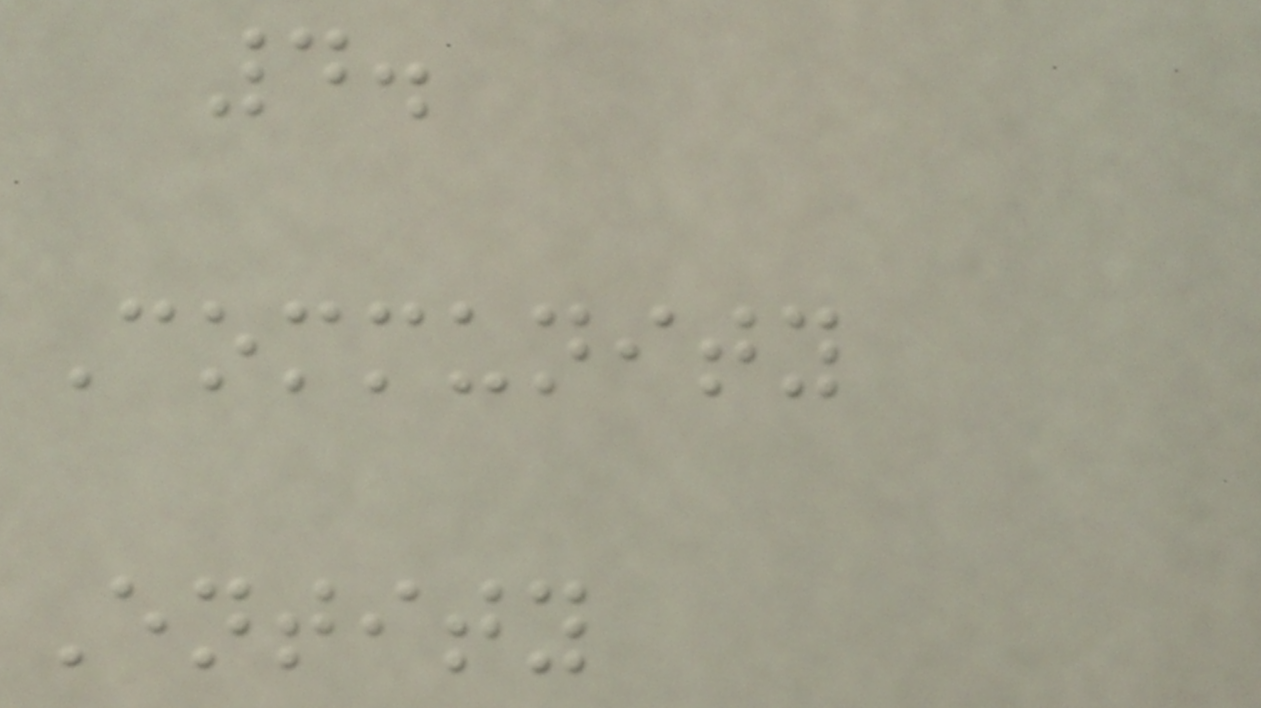4.
Community
Entity
